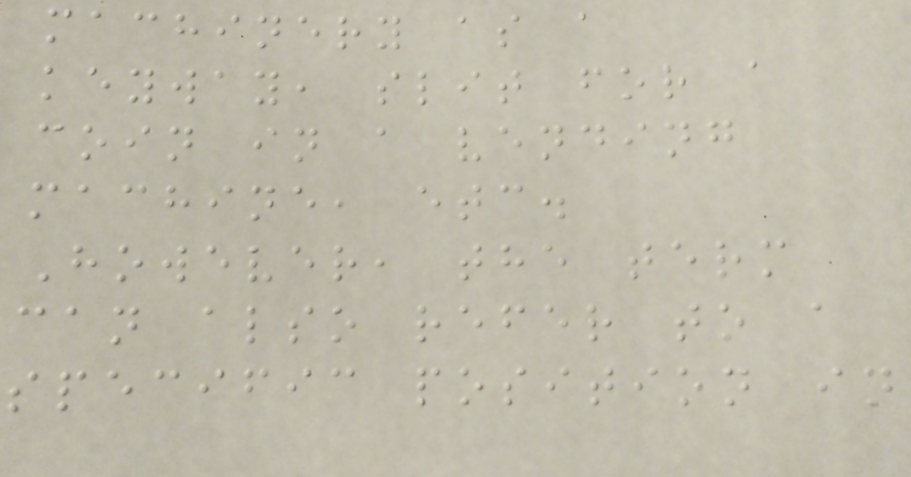machinery as a
keyway, slit for a
coin in a vending
machine, etc.
However, the term
can also refer to a
specific position in
